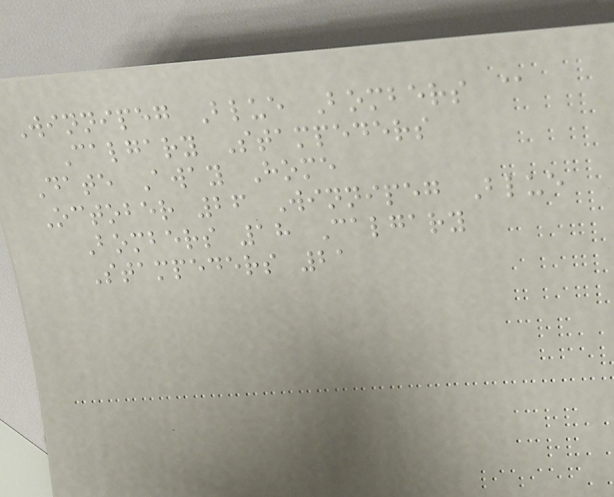Winnipeg Blue Bombers @
Calgary Stampeders
Date Away Home
October 26 Winnipeg Blue
Bombers 18 Calgary
Stampeders 21
